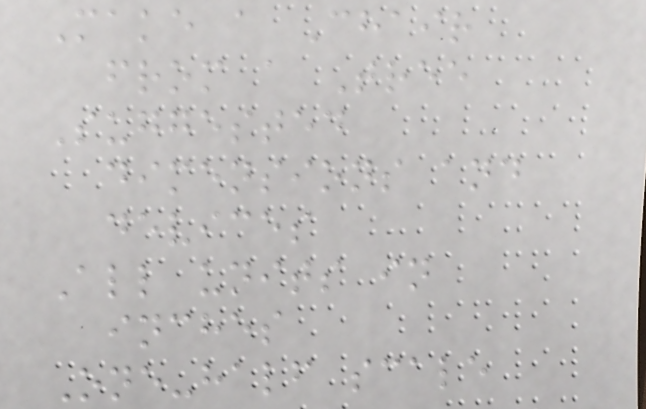Make a Chair
from a Tree
Suggested
dimensions and
devices
All units in
inches
One-half scale
